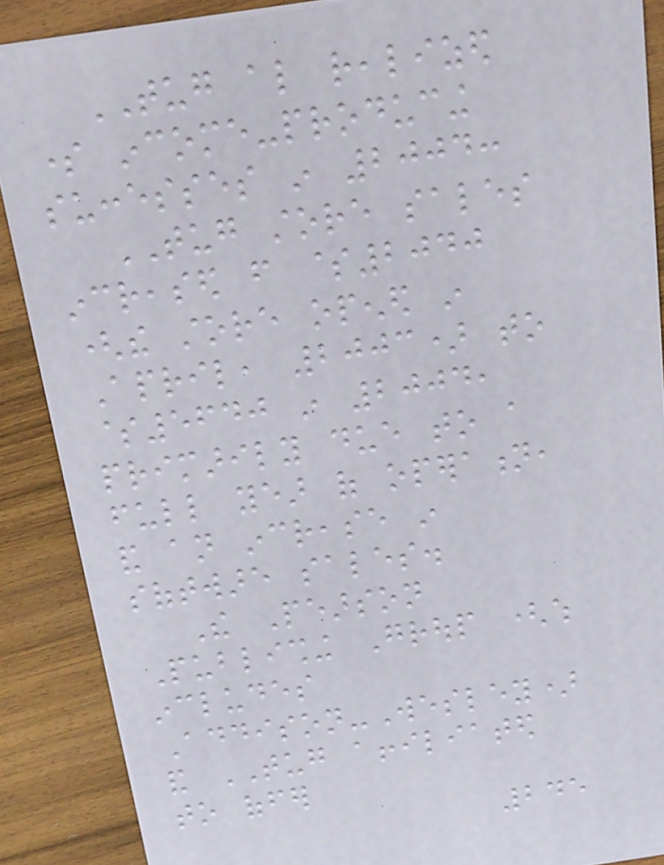TUG also realized
some income-producing
successes in 2004:
TUG store sales
increased from $2040
(the store opened in
April, 2003) to
$5640 in 2004,
primarily due to a
full year of operation,
and an increase in
software sales.
The Pearson
Publishing Group (which
includes
Addison-Wesley)
and TUG affiliated
to offer
245
